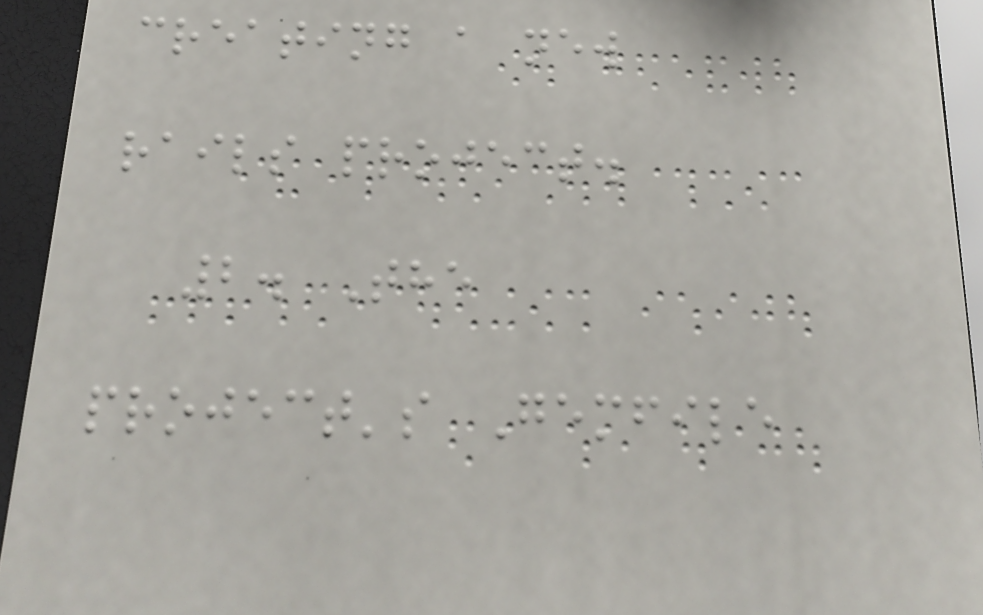creating a new
rails project.
2. The
project's Gemfile
